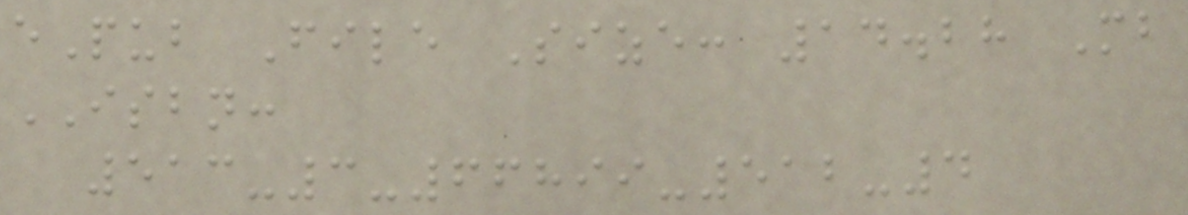ePub File Size: 14.28 Mb
ISBN:
513-3-66899-512-4
